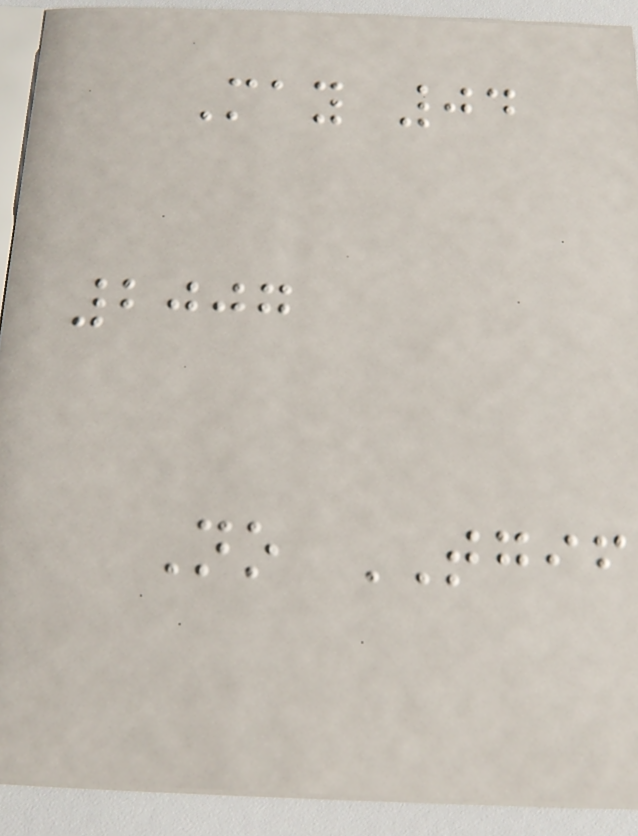May 04
2007
No TGIF
